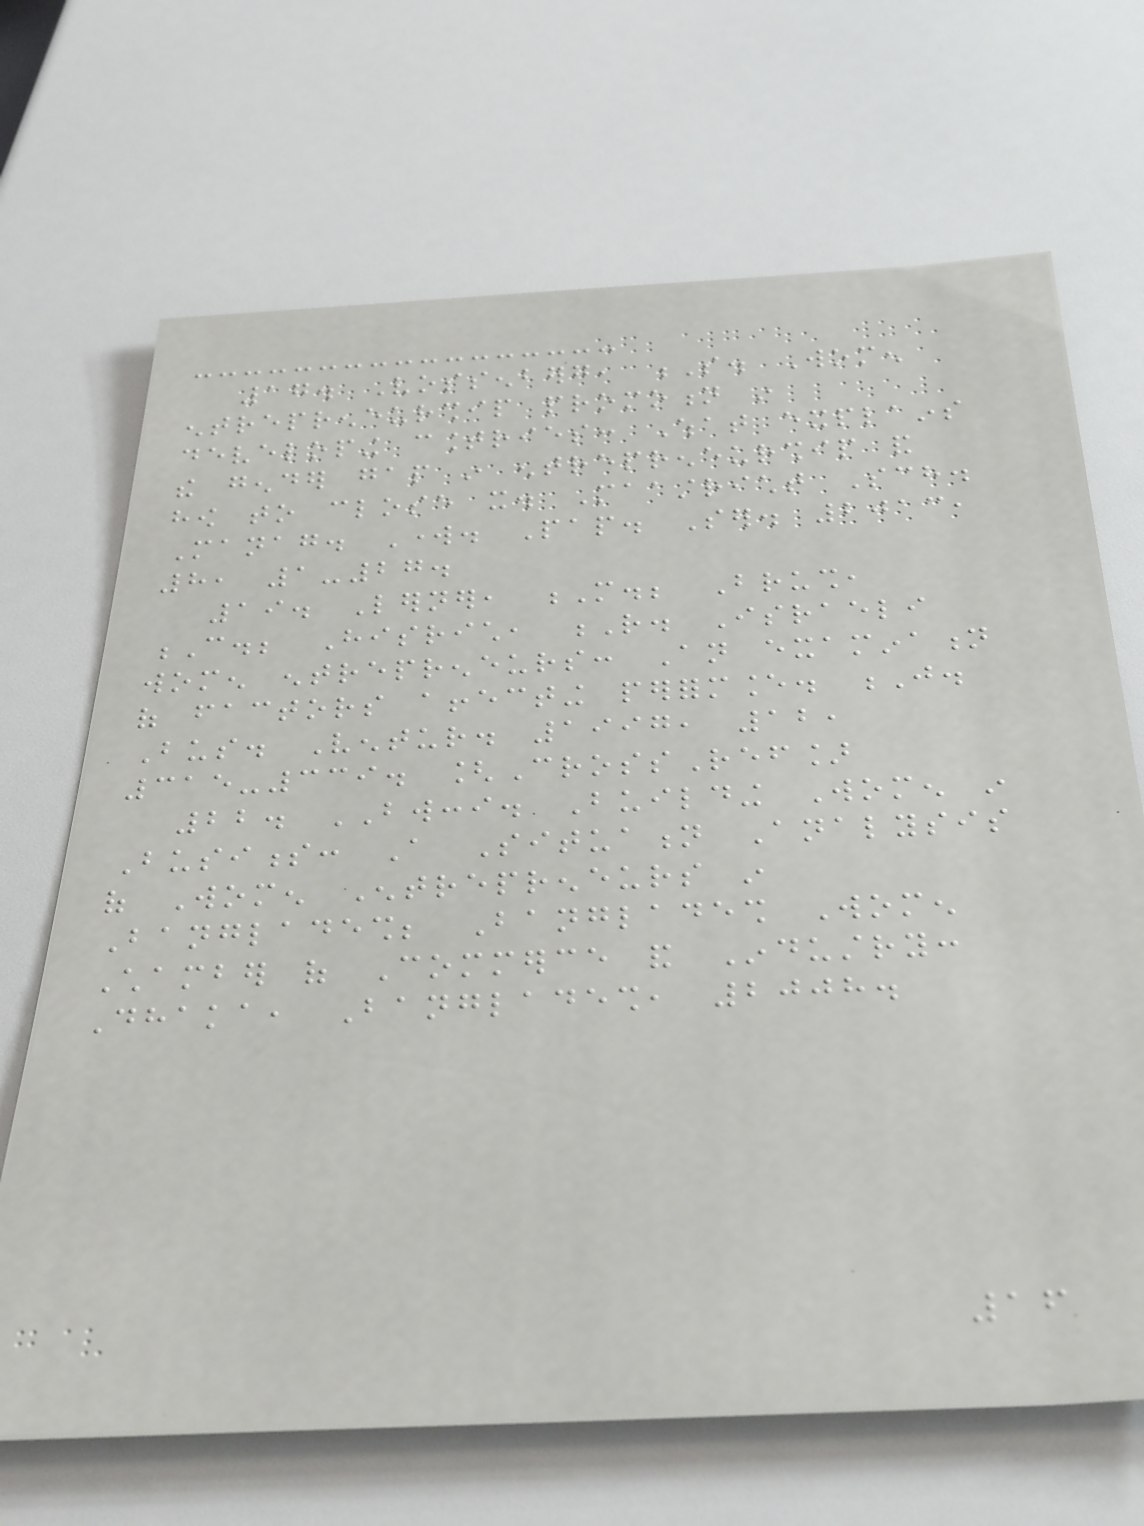17. Vossenberg, S. Women
entrepreneurship promotion in
developing countries: What explains
the gender gap in entrepreneurship and
how to close it. Maastricht Sch.
Manag. Work. Pap. Ser. 2013,
8, 1-27.
19. Lerner, M.; Brush,
C.; Hisrich, R. Israeli
women entrepreneurs: An examination
of factors affecting performance. J.
Bus. Ventur. 1997, 12,
315-339. [CrossRef]
22. BWCCI. Building Women in
Business: A Situation Analysis
of Women Entrepreneurs in
Bangladesh; Bangladesh Women
Chamber of Commerce and Industry:
Dhaka, Bangladesh, 2008.
16
